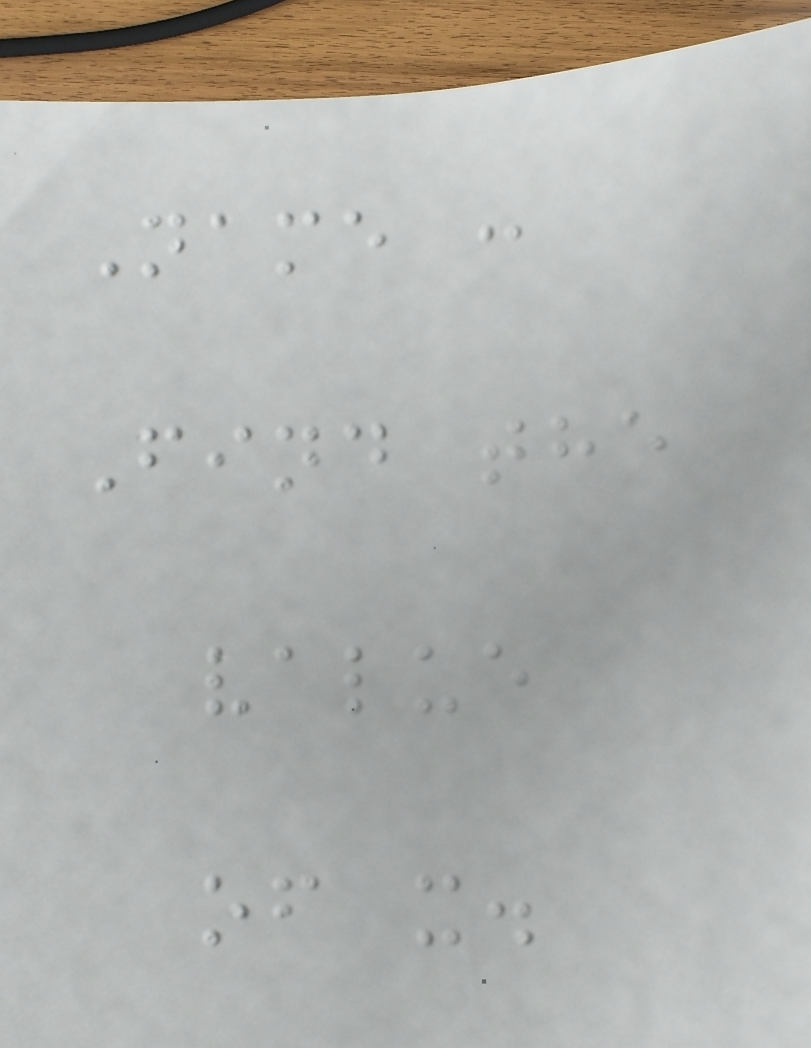Name :
Find the
value
of x.
